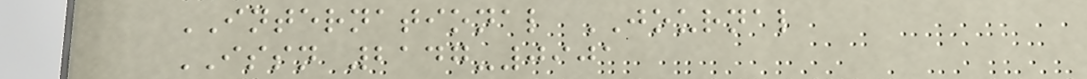INTERNATIONAL JOURNAL
ISSN 2147-0901
